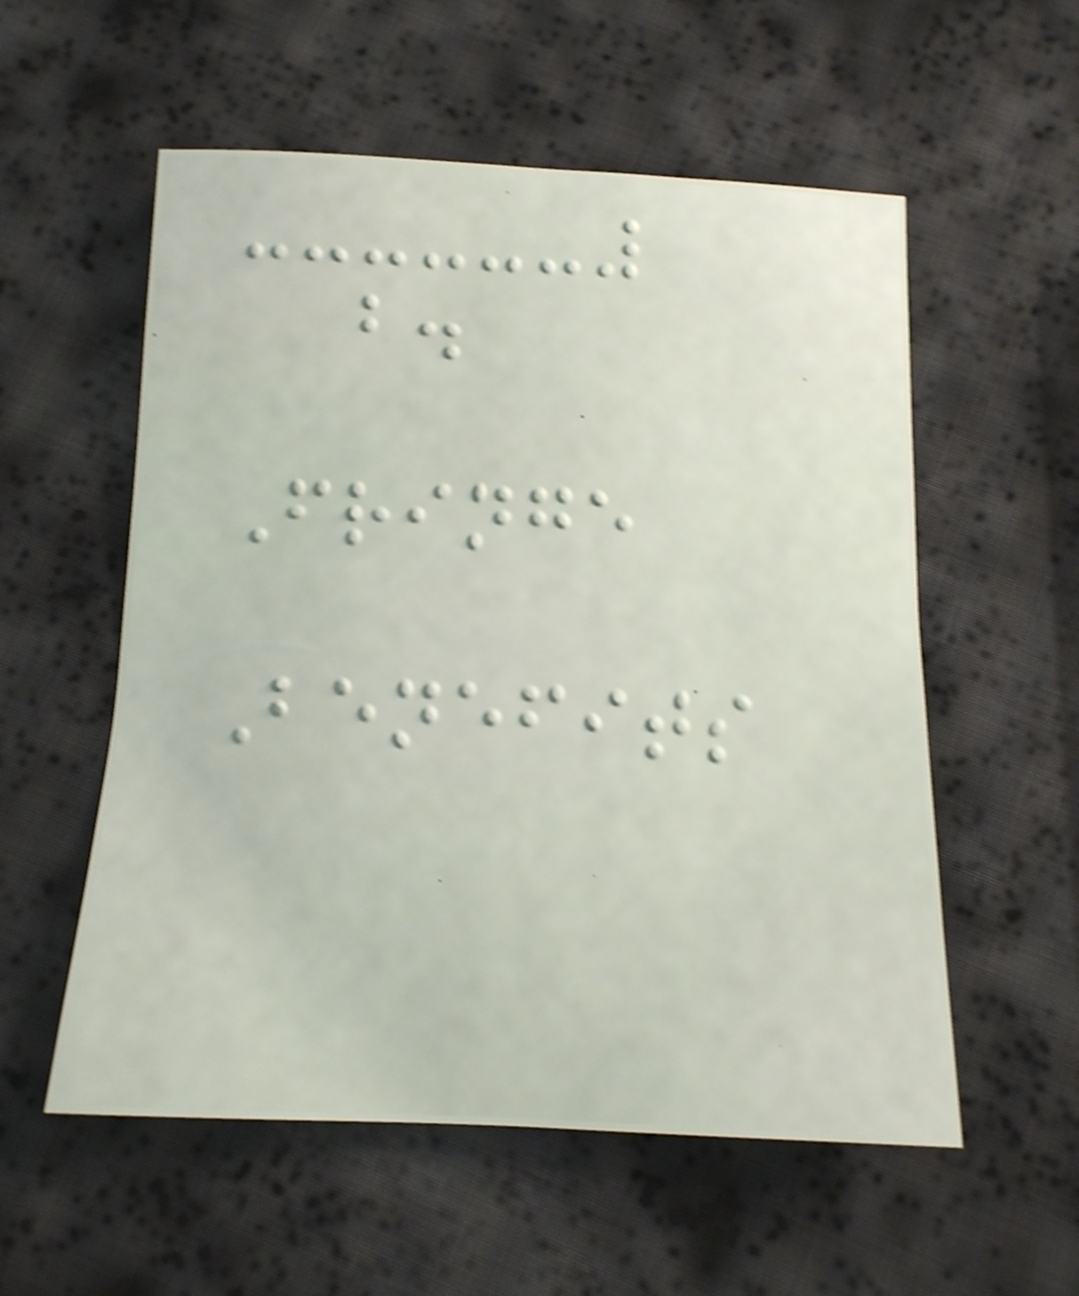b.
Fringe
Benefits
